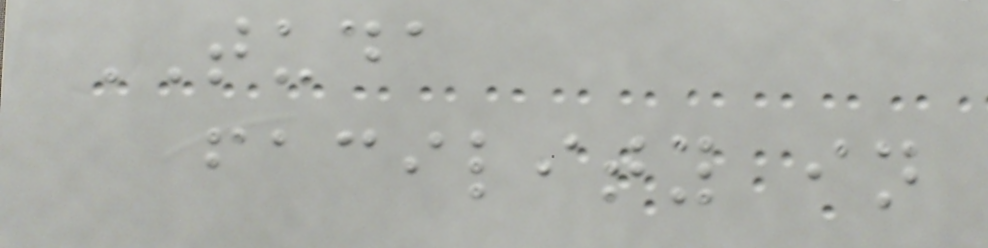TUDA
facility in
